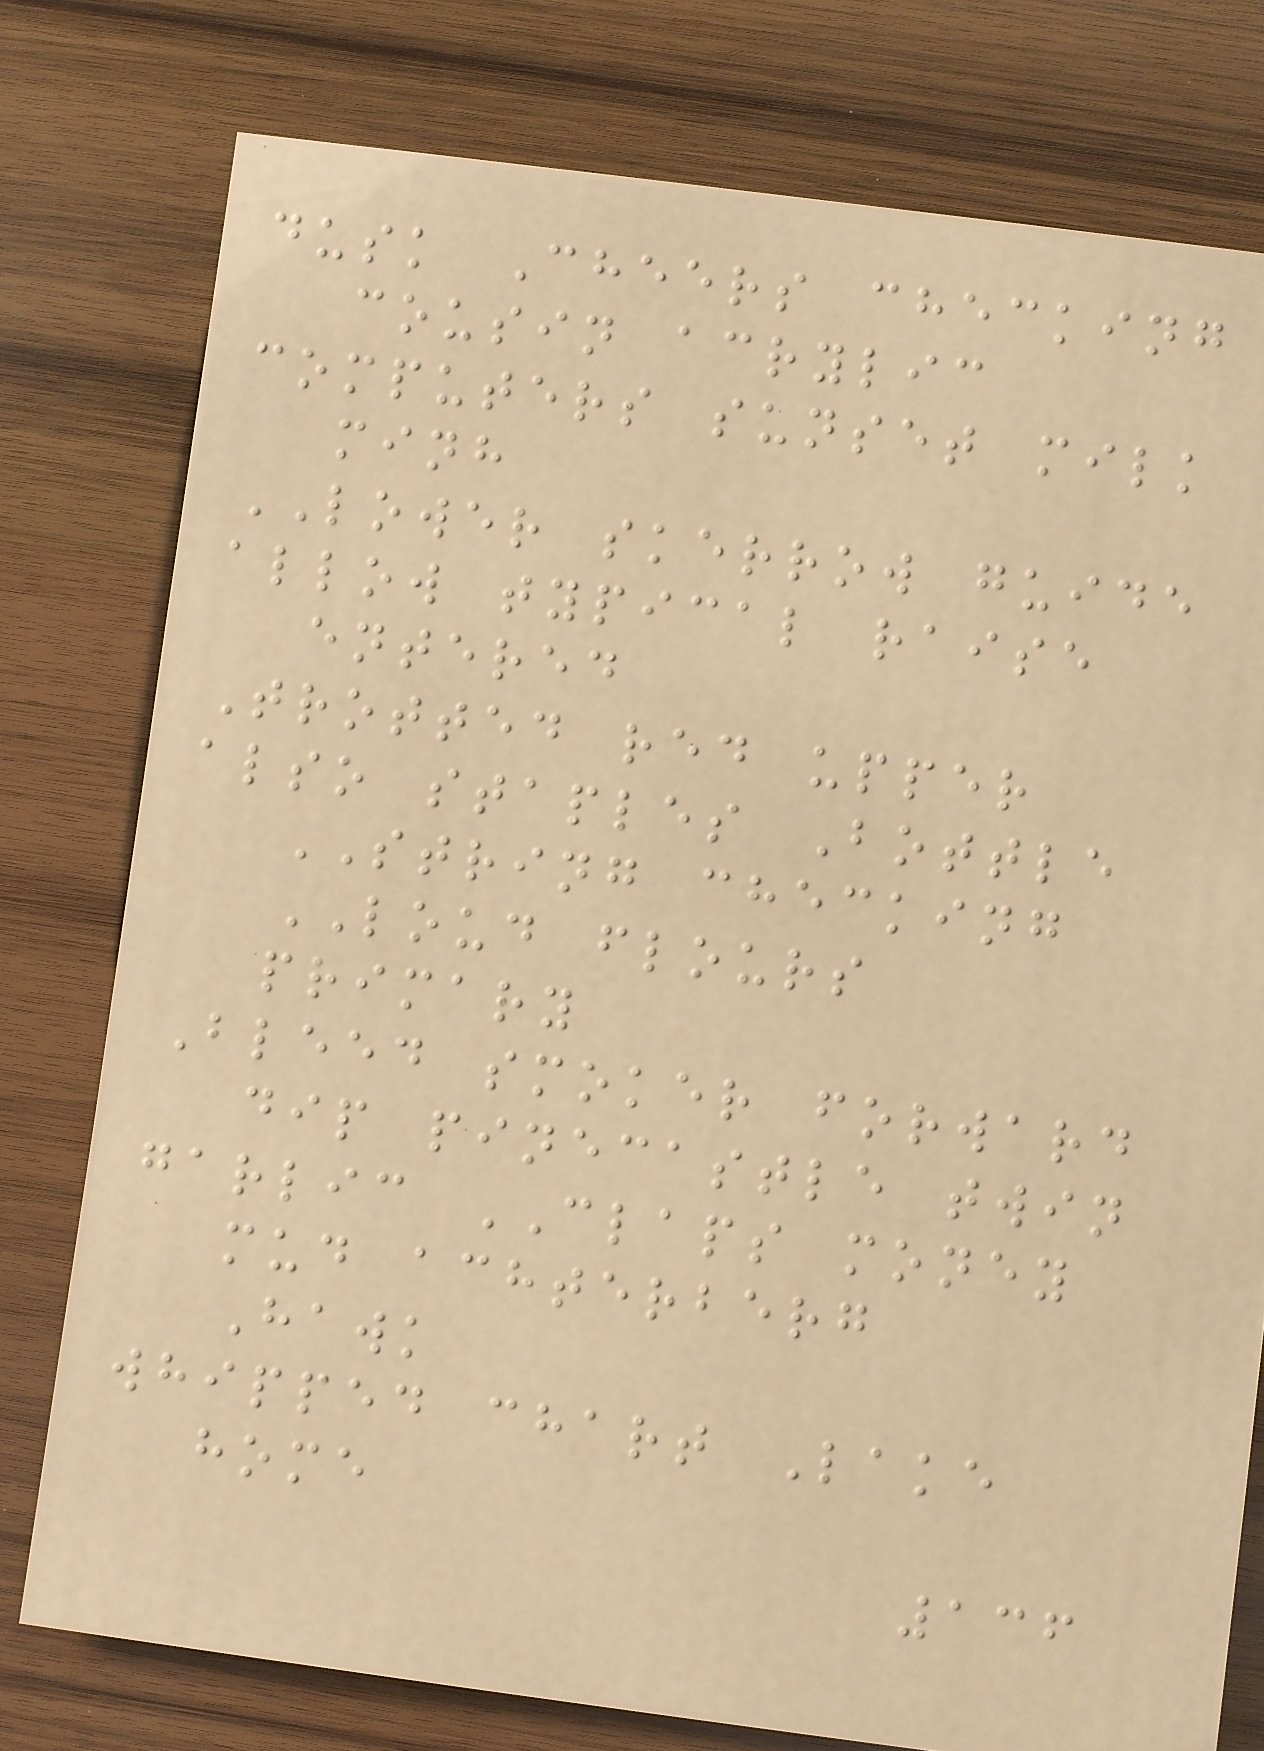dusk Cheers checking
cousin acrylic
computers sunset milk
minh
LOWER skerrow guide
allow typical raise
entered
Trotted red upper
also staples Bottle
STRING checking
LOUD flours
primary
Bleed smoker forward
dip pinecastle twin
garlic CLAPS money
mud achterberg
Hawk
whipped chart Lake
home
136
